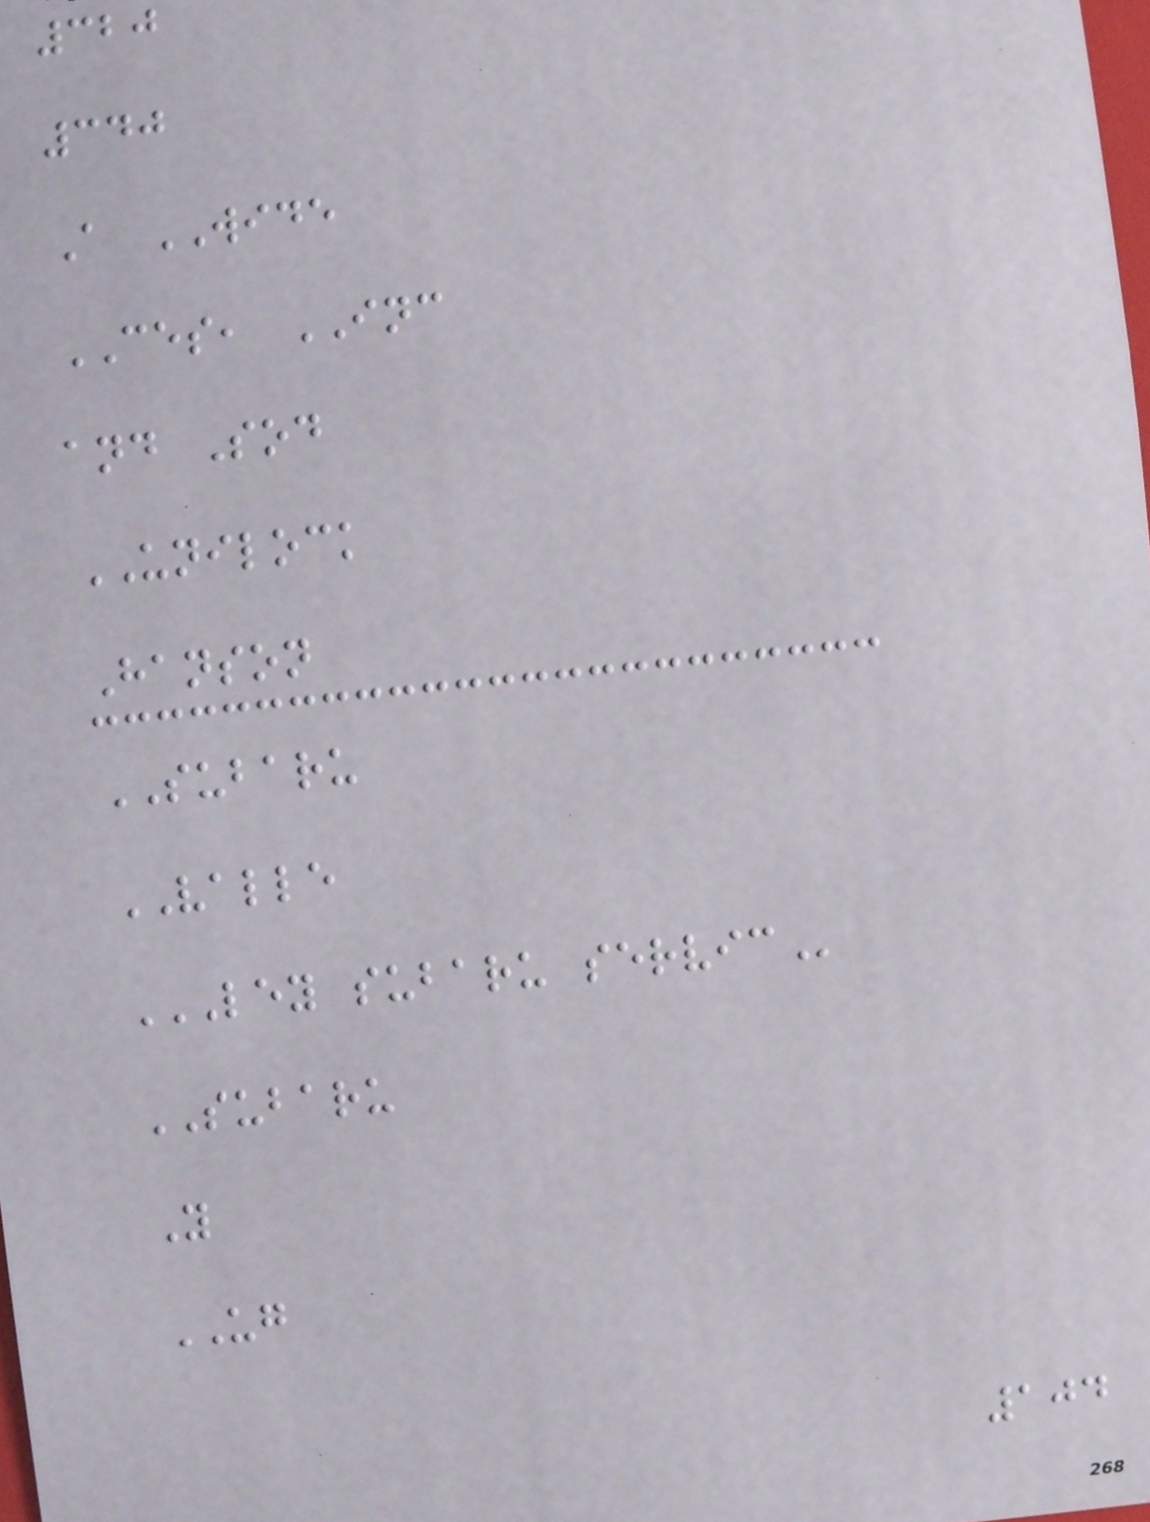320
340
A WIDE
CES, INC
and Sod
UNILOCK
Hanson
SUBARU
VALLE
LEY SUBARU SERVIC
SUBARU
Y
UG
104
